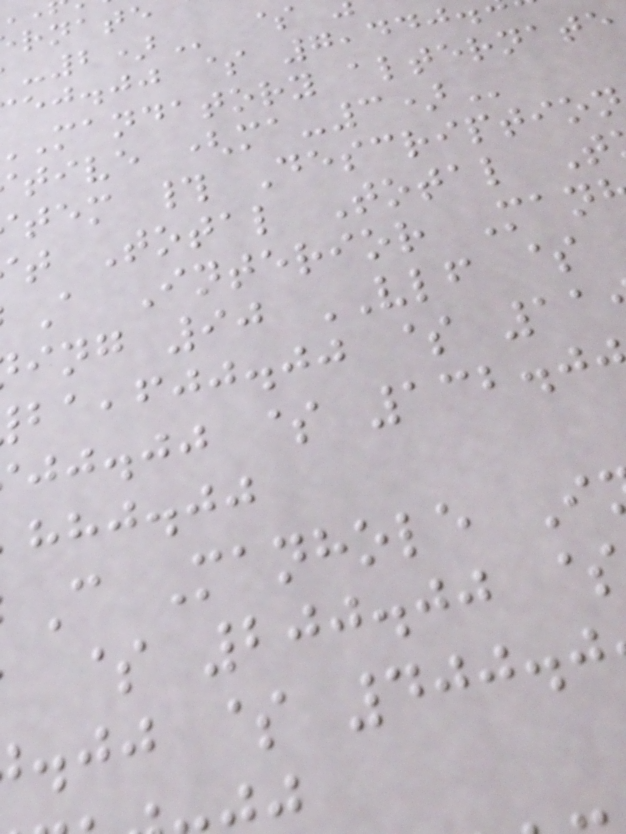rnate
ej.jj $ 7,440
mandatory alternate
tem # Description
t Total Total T
A Interior Man
ing 90 VLF $
,fjj.jj $ 11
jj.jj $ 132.0
hhj.jj
C Manhole I
$ 200.00
.jj $ 400.0
